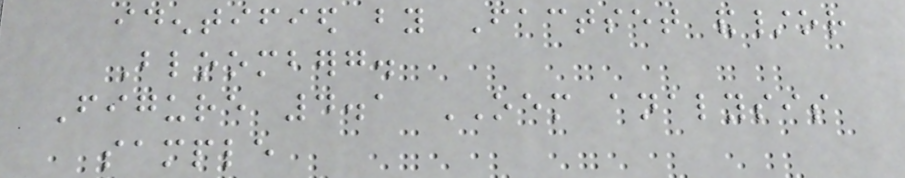identified by Factset and/or
Bloomberg.
Figure 4.1 OEM analysis
sample
